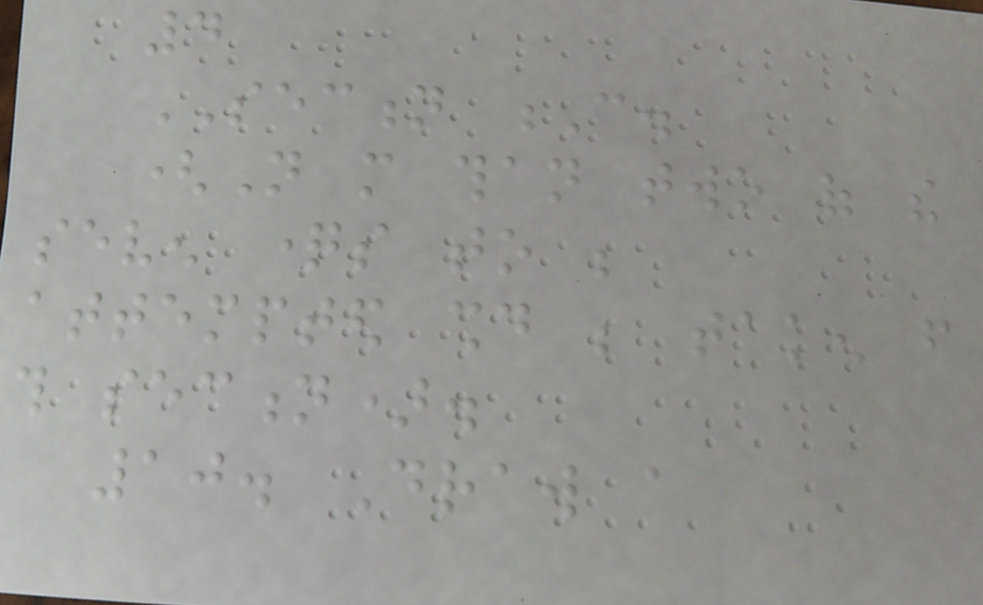4
SECTION C.
(Not more than two of the
seven questions to be
attempted should be taken from
this section).
10. Draw a
